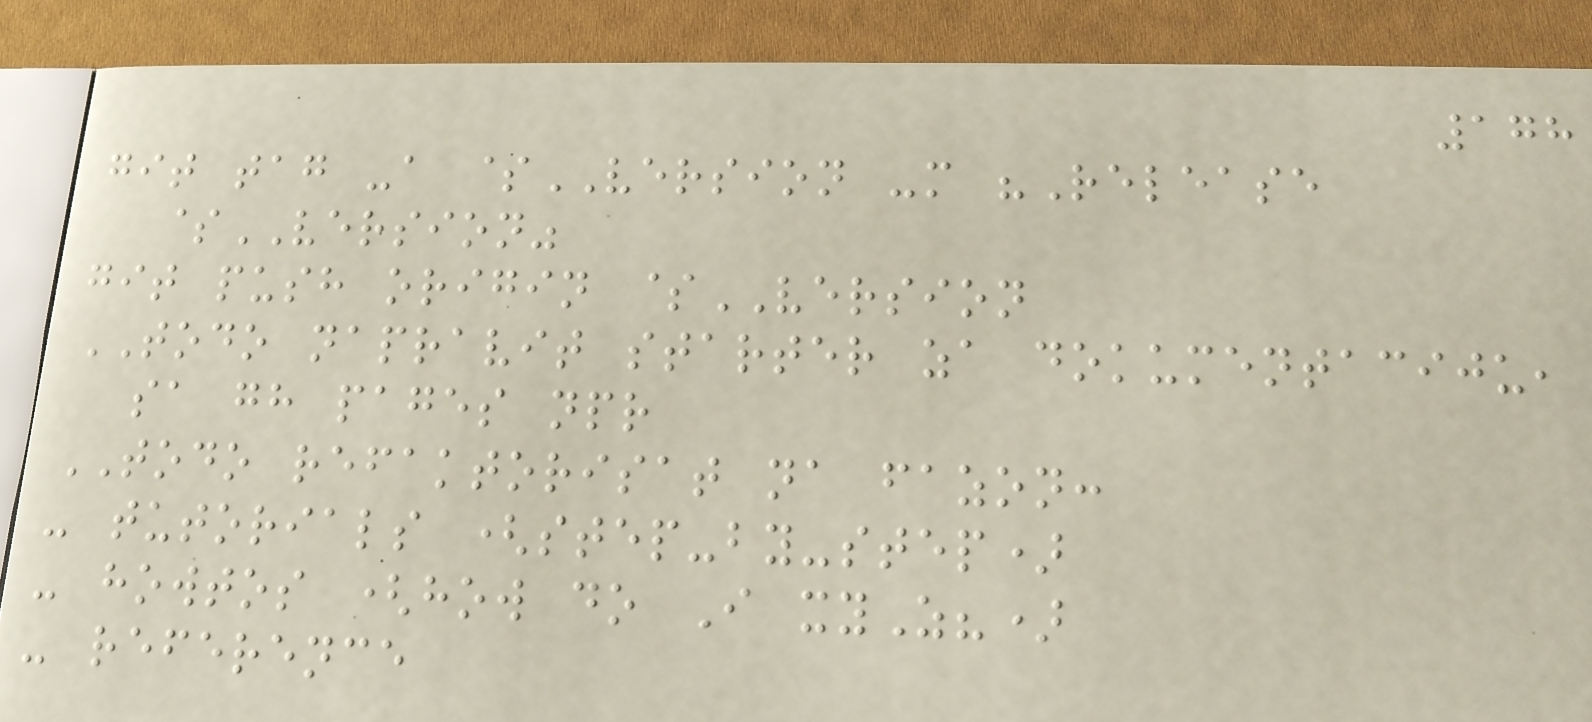178
git tag -a $VERSION -m "Release
$VERSION"
git push origin $VERSION
TODO napravit starter za dokumentaciju,
sa gh pages npr
TODO refaktorisat na fazon:
- tutorials (step-by-step)
- howtos (how do I xyZ?)
- reference
